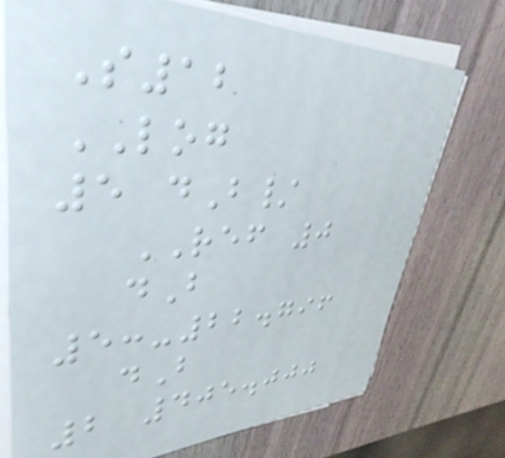S12
LOG
5 dB/
REF 0
dB
5:-22.796
dB
2 405.000
